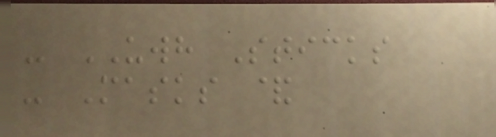- UWH Sticks
- Masks &
